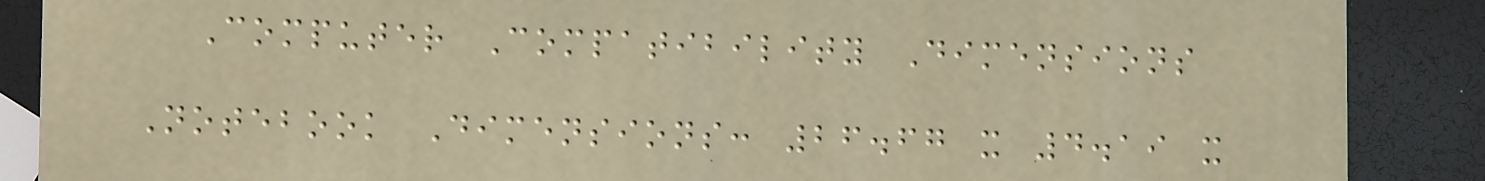Computer Compatibility Dimensions
Notebook Dimensions: 26.67 x 4.19 x
